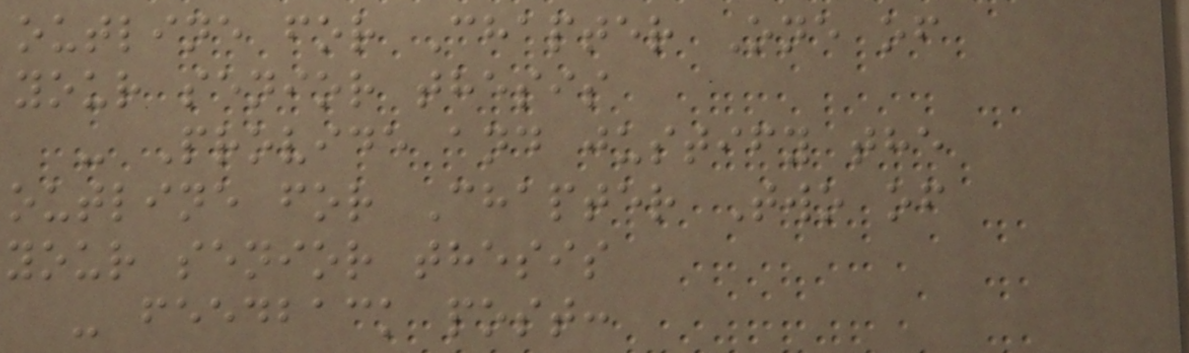outline for Chapter One of
your senior thesis
- Provide and justify the
outline for Chapter Two of
your senior thesis
- feedback post:
